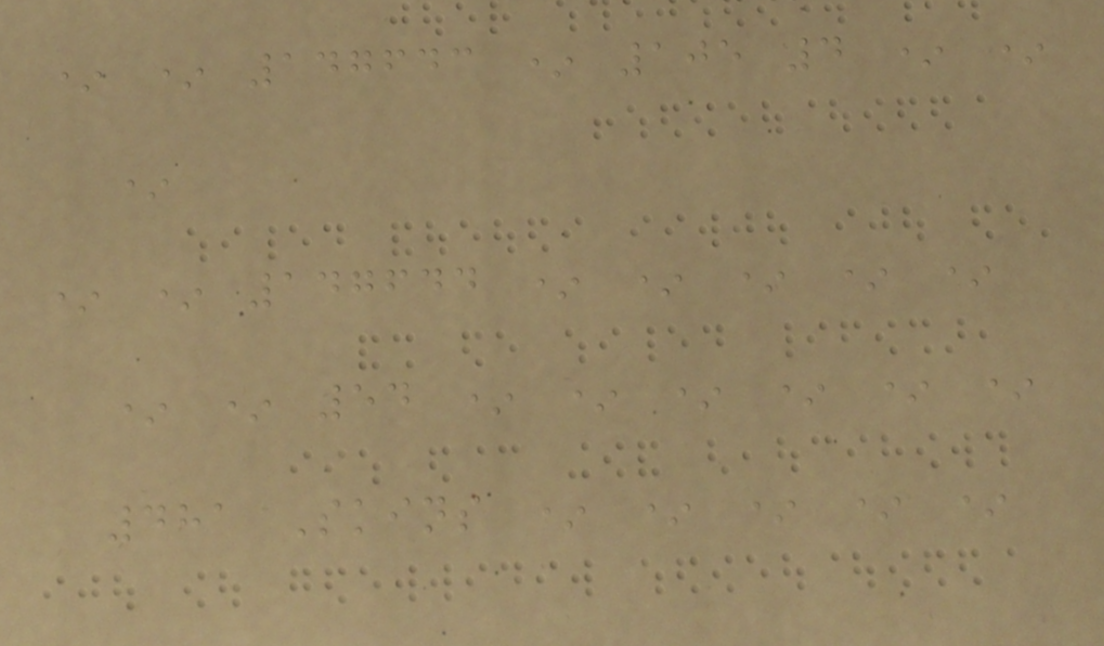* * 147643 * 105 4 * *
*
* * 147644 * * * * *
* * 54 * * * * * *
481 Skins * * * * *
